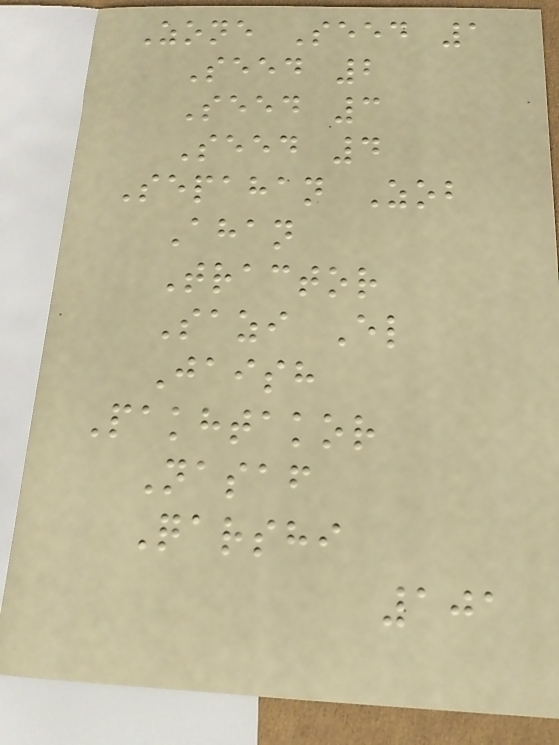Zone Seed 1
Seed 2
Seed 3
Seed 4
Sepahan Zob
Ahan
Tractor
Sazi El
Jaish
Pakhtakor
Nasaf
Qarshi
101
